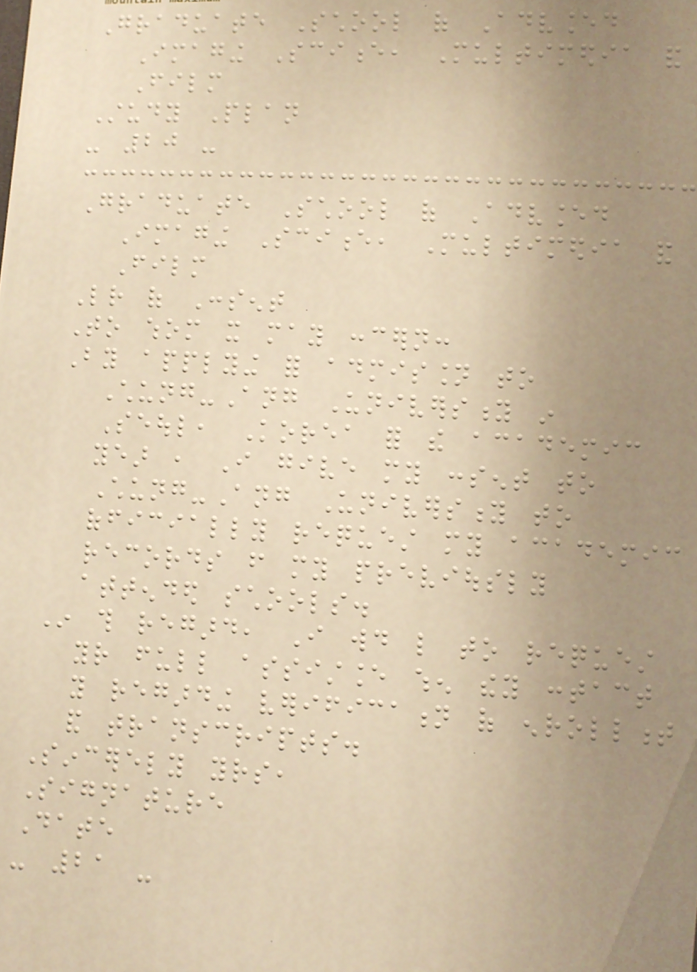Graduate School of Advanced
Imaging Science, Multimedia and
Film
Study Plan
- 20 -
Graduate School of Advanced
Imaging Science, Multimedia and
Film
Letter of Consent
To whom it may concern:
By applying for admission to
Chung-Ang University in
Seoul, Korea for the academic
year , I give my consent to
Chung-Ang University to
officially request my academic
records from my previously
attended schools.
In this regard, I would like to request
your full assistance when they contact
you regarding verification of enrollment
and transcripts.
Sincerely yours,
Signature
Date
- 21 -
